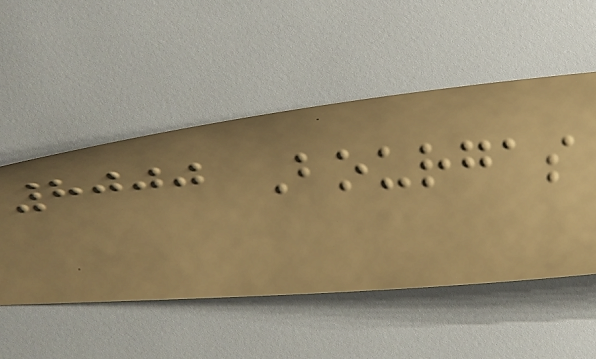8000 Bourgas
